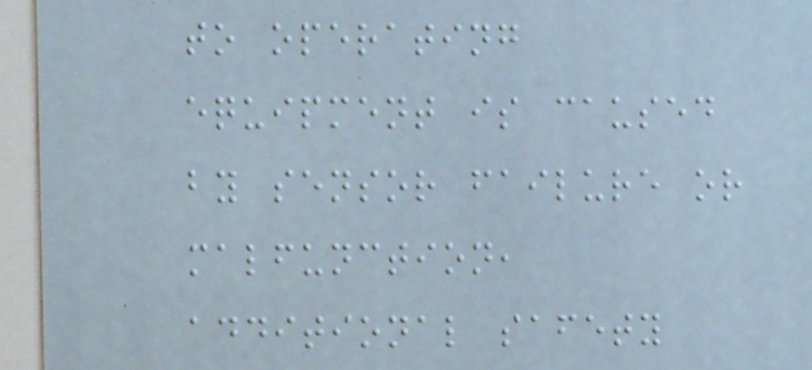to operating
equipment is caused
by sensor failure or
malfunction,
additional safety
